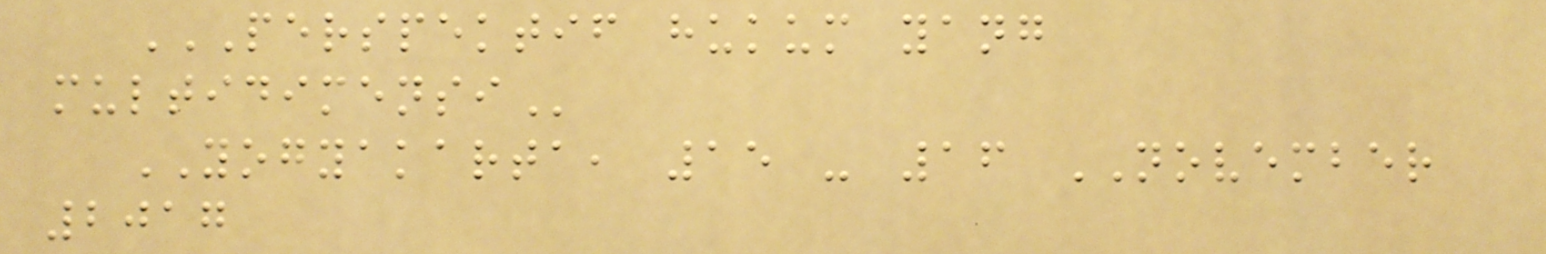PERSPEKTIF HUKUM YANG
MULTIDIMENSI
YOGYAKARTA, 15 - 16 NOVEMBER
2017
